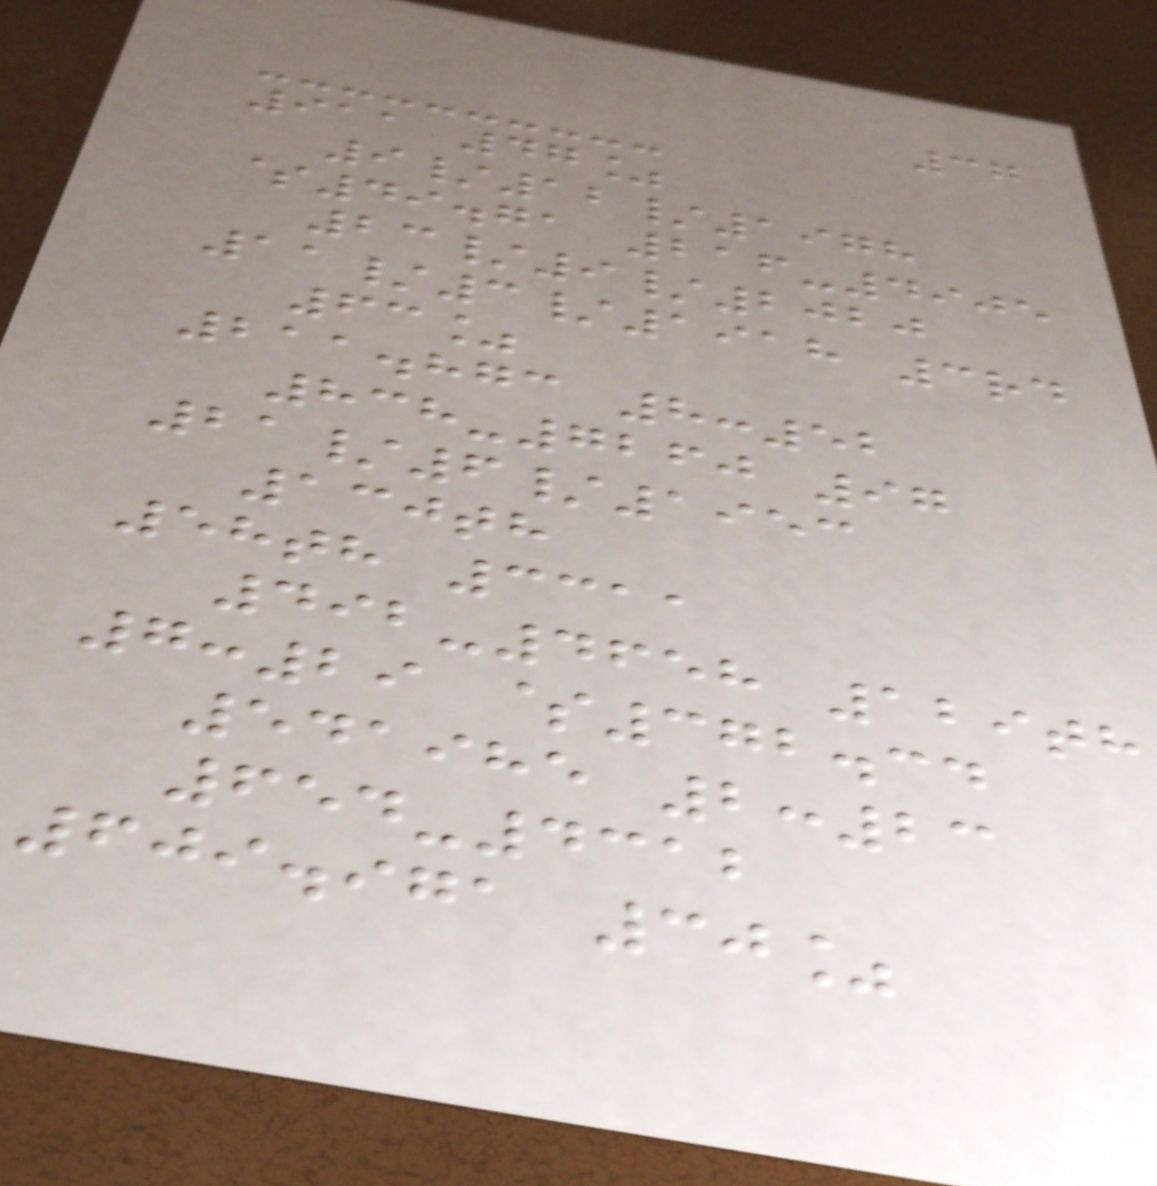37
911 47%
9/12/1978
$49.71 216-4905
23/9/2020
11/3/1918 3rd
63%
211.873 8:52
838-7260 97
21/6/1953
130th
58th 3311
492-4658 129th
7:29 $372.34
541985 2:23
654-4312
609.971 30%
